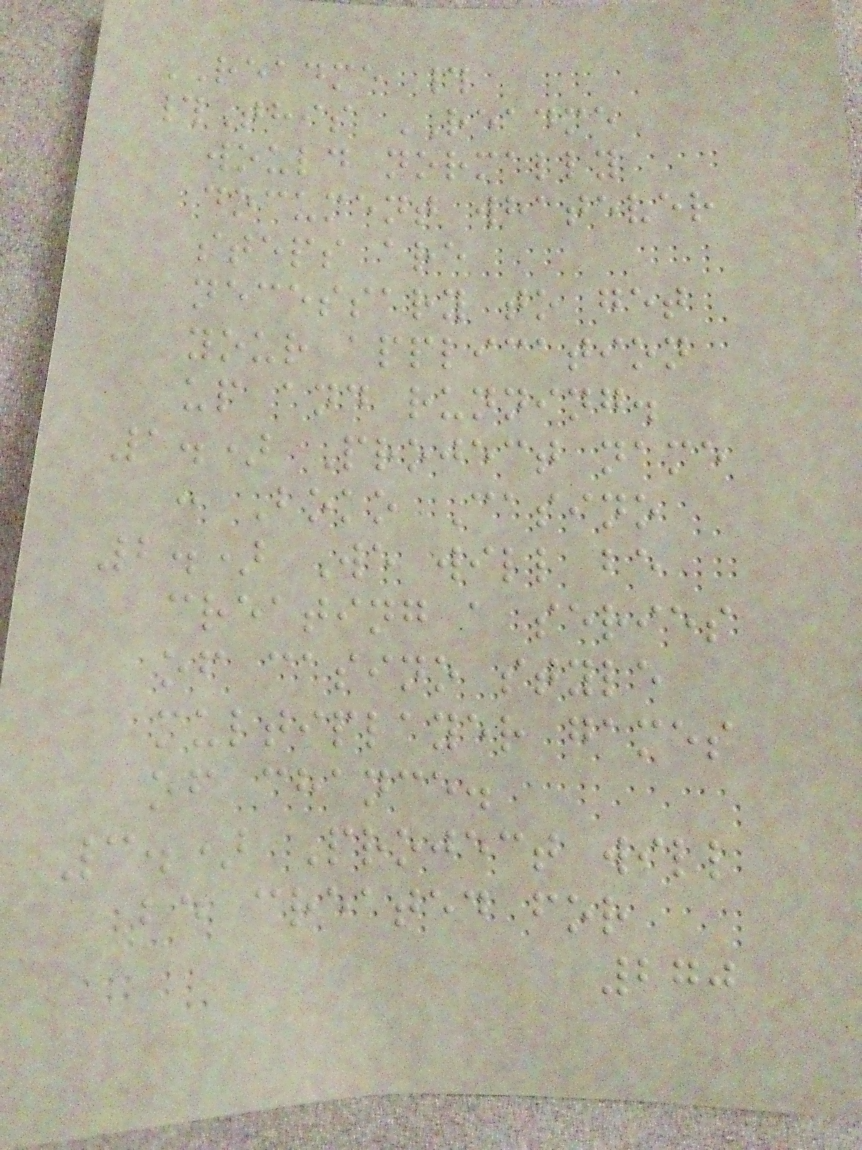README #
#This README
would normally
document whatever
steps are
necessary to get
your application
up and running.
1.) Project name
: Boko Casino
2.) We will be
creating a series
of casino style
multiplayer games
of chance.
3.) Project will
be created for
270
